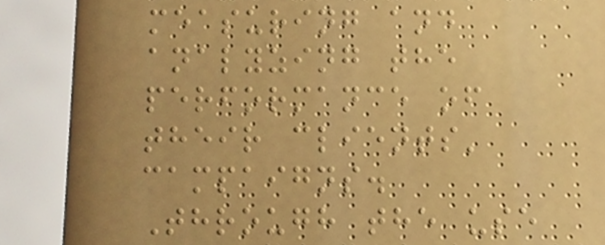measuring and
analyzing the
performance of
their clients'
campaigns.
Through the use
